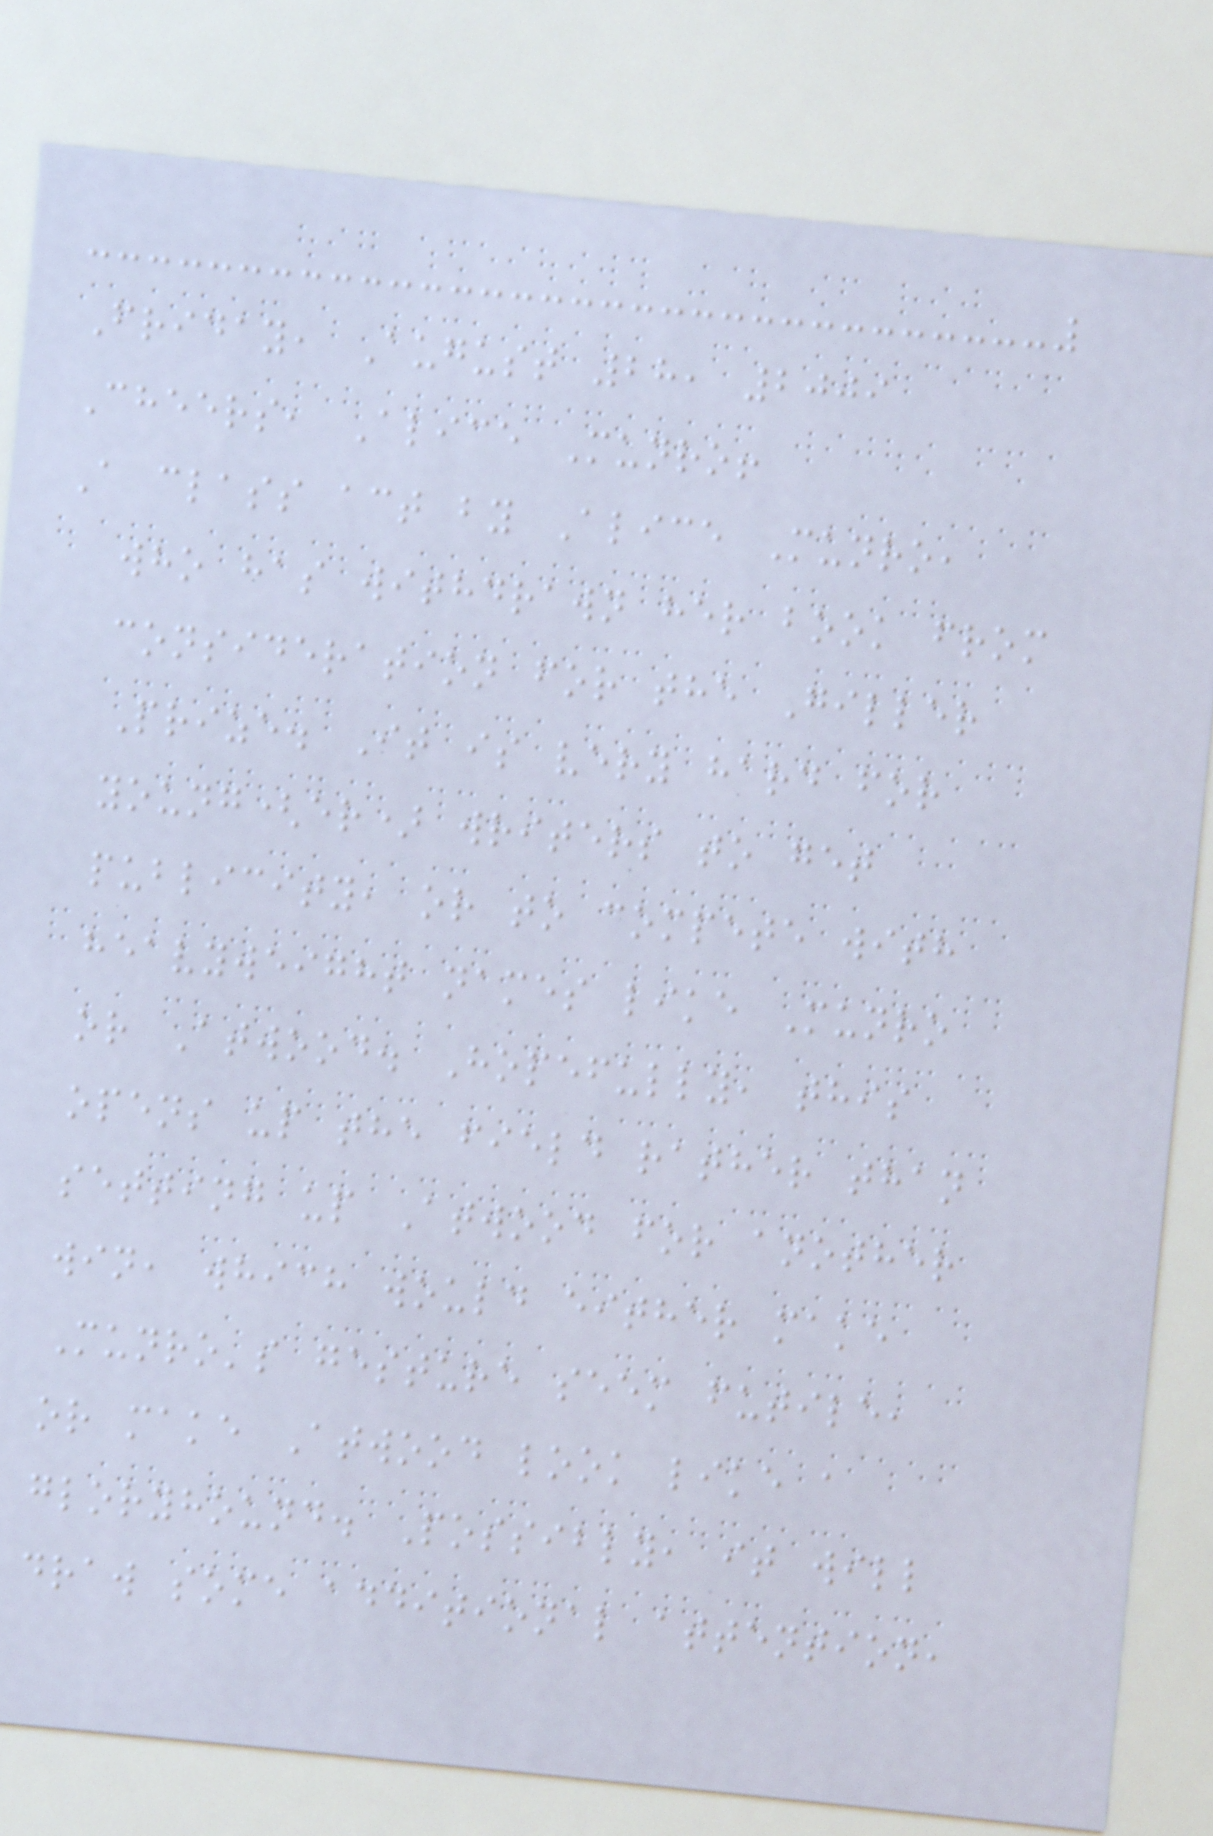Friday, August 28, 2009
Cheers, Alice Munro!
A class act by Alice Munro,
who has withdrawn her book from
consideration for the Giller
Prize. It is very hard for
young(er) writers to get
publicity, or to compete with
heavyweight names like Munro
or Atwood. Hopefully, this
opens up the field rather than
setting up Atwood for another
win, which would either make
Munro's gesture seem futile,
or make Atwood look like a
gloryhound. Possibly, it will
draw some additional attention,
